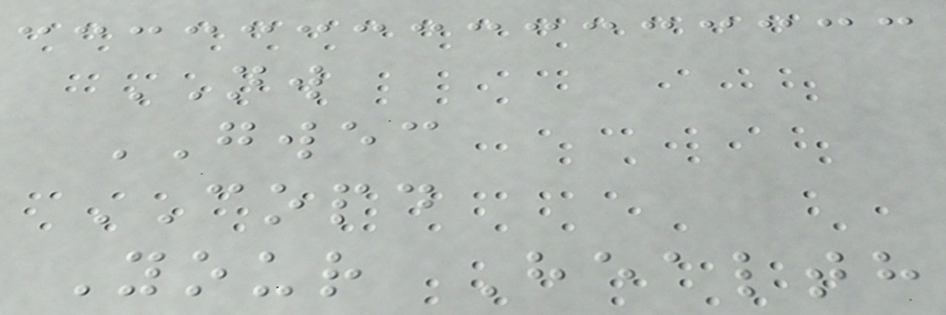NW
GWEC
COPD
Your Health
